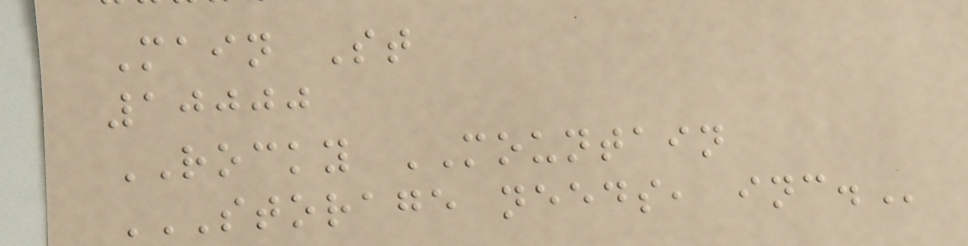Main St
10000
ROCKY MOUNTAIN
STORAGE NEEDS, INC.
